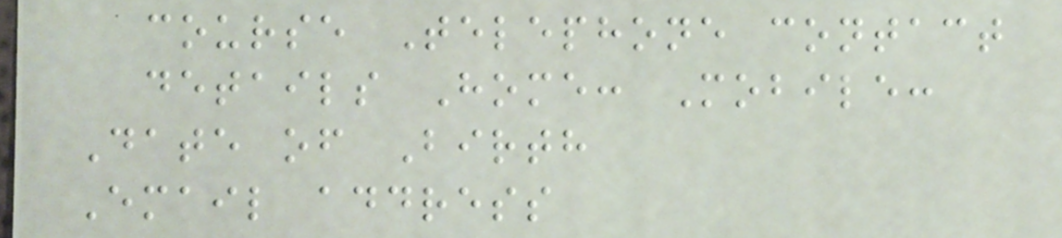course Telephone contact
details Home: Mobile:
Date of Birth
Email address
